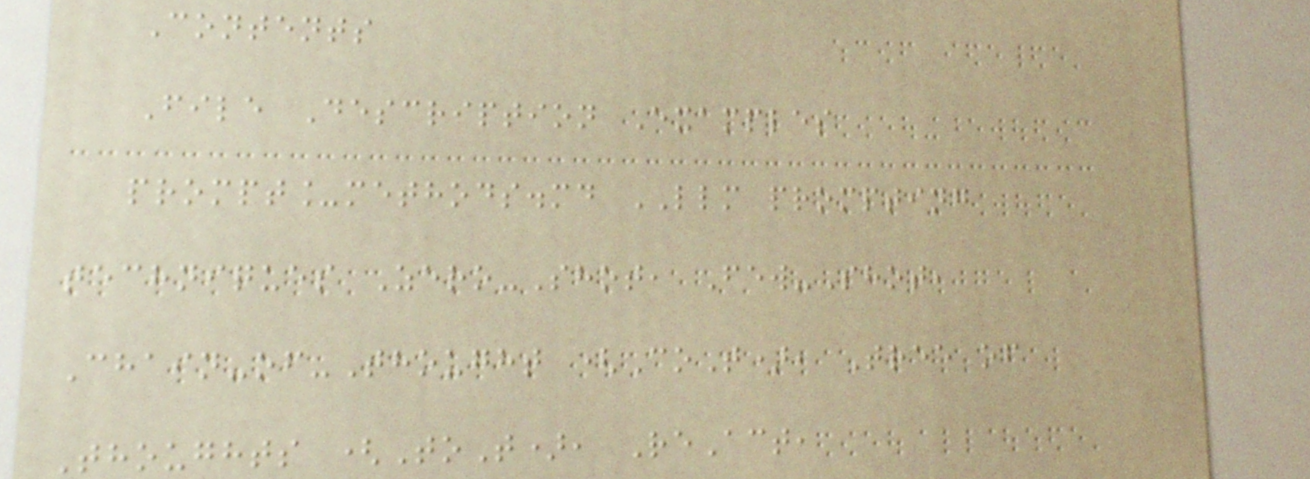Contents
File Description Examples
prompt_methods.md LLM prompting
techniques Zero-Shot, Few-Shot,
Chain-of-Thought (CoT), Tree of
Thoughts (ToT), ReAct,
